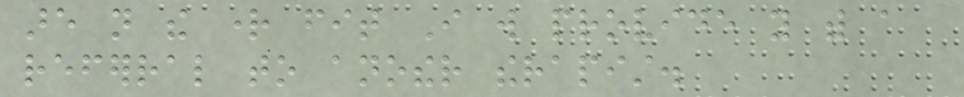are not the right fit I will provide you with a
referral to another therapist.
